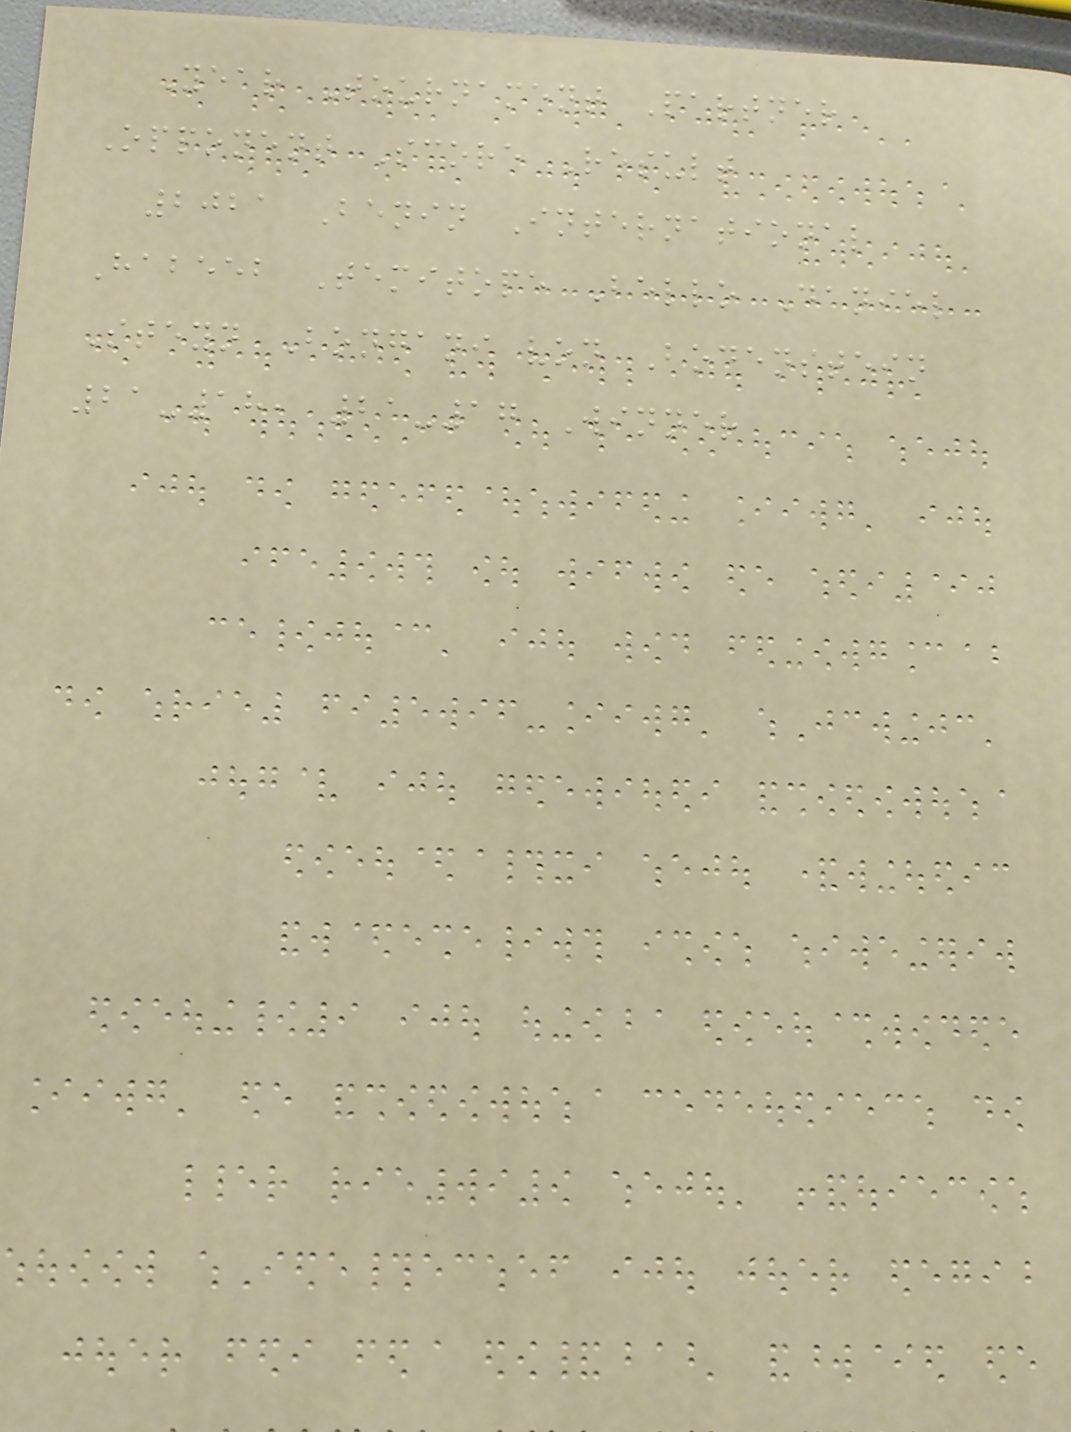Year Tournament Partner
Opponent Score Result
2021 Benin International
Habeeb Temitope Bello Daniel
Steyn Bongani von Bodenstein
21-18, 21-17 Winner
